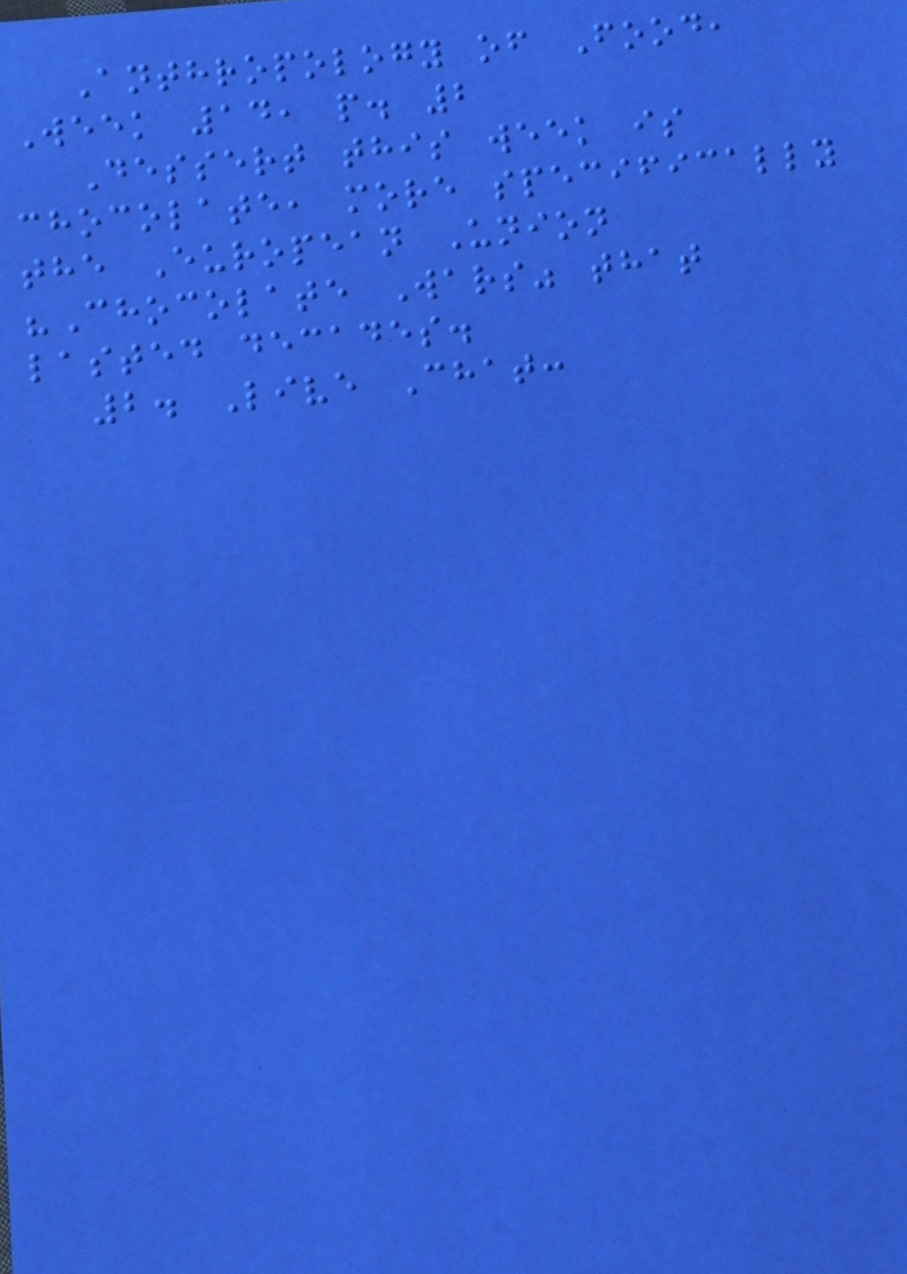Anthropology of Food,
Week 14, p. 2
Dessert this week is
chocolate, more specifically
the European Union
"Chocolate Wars" that
lasted decades.
2. Live Chat:
